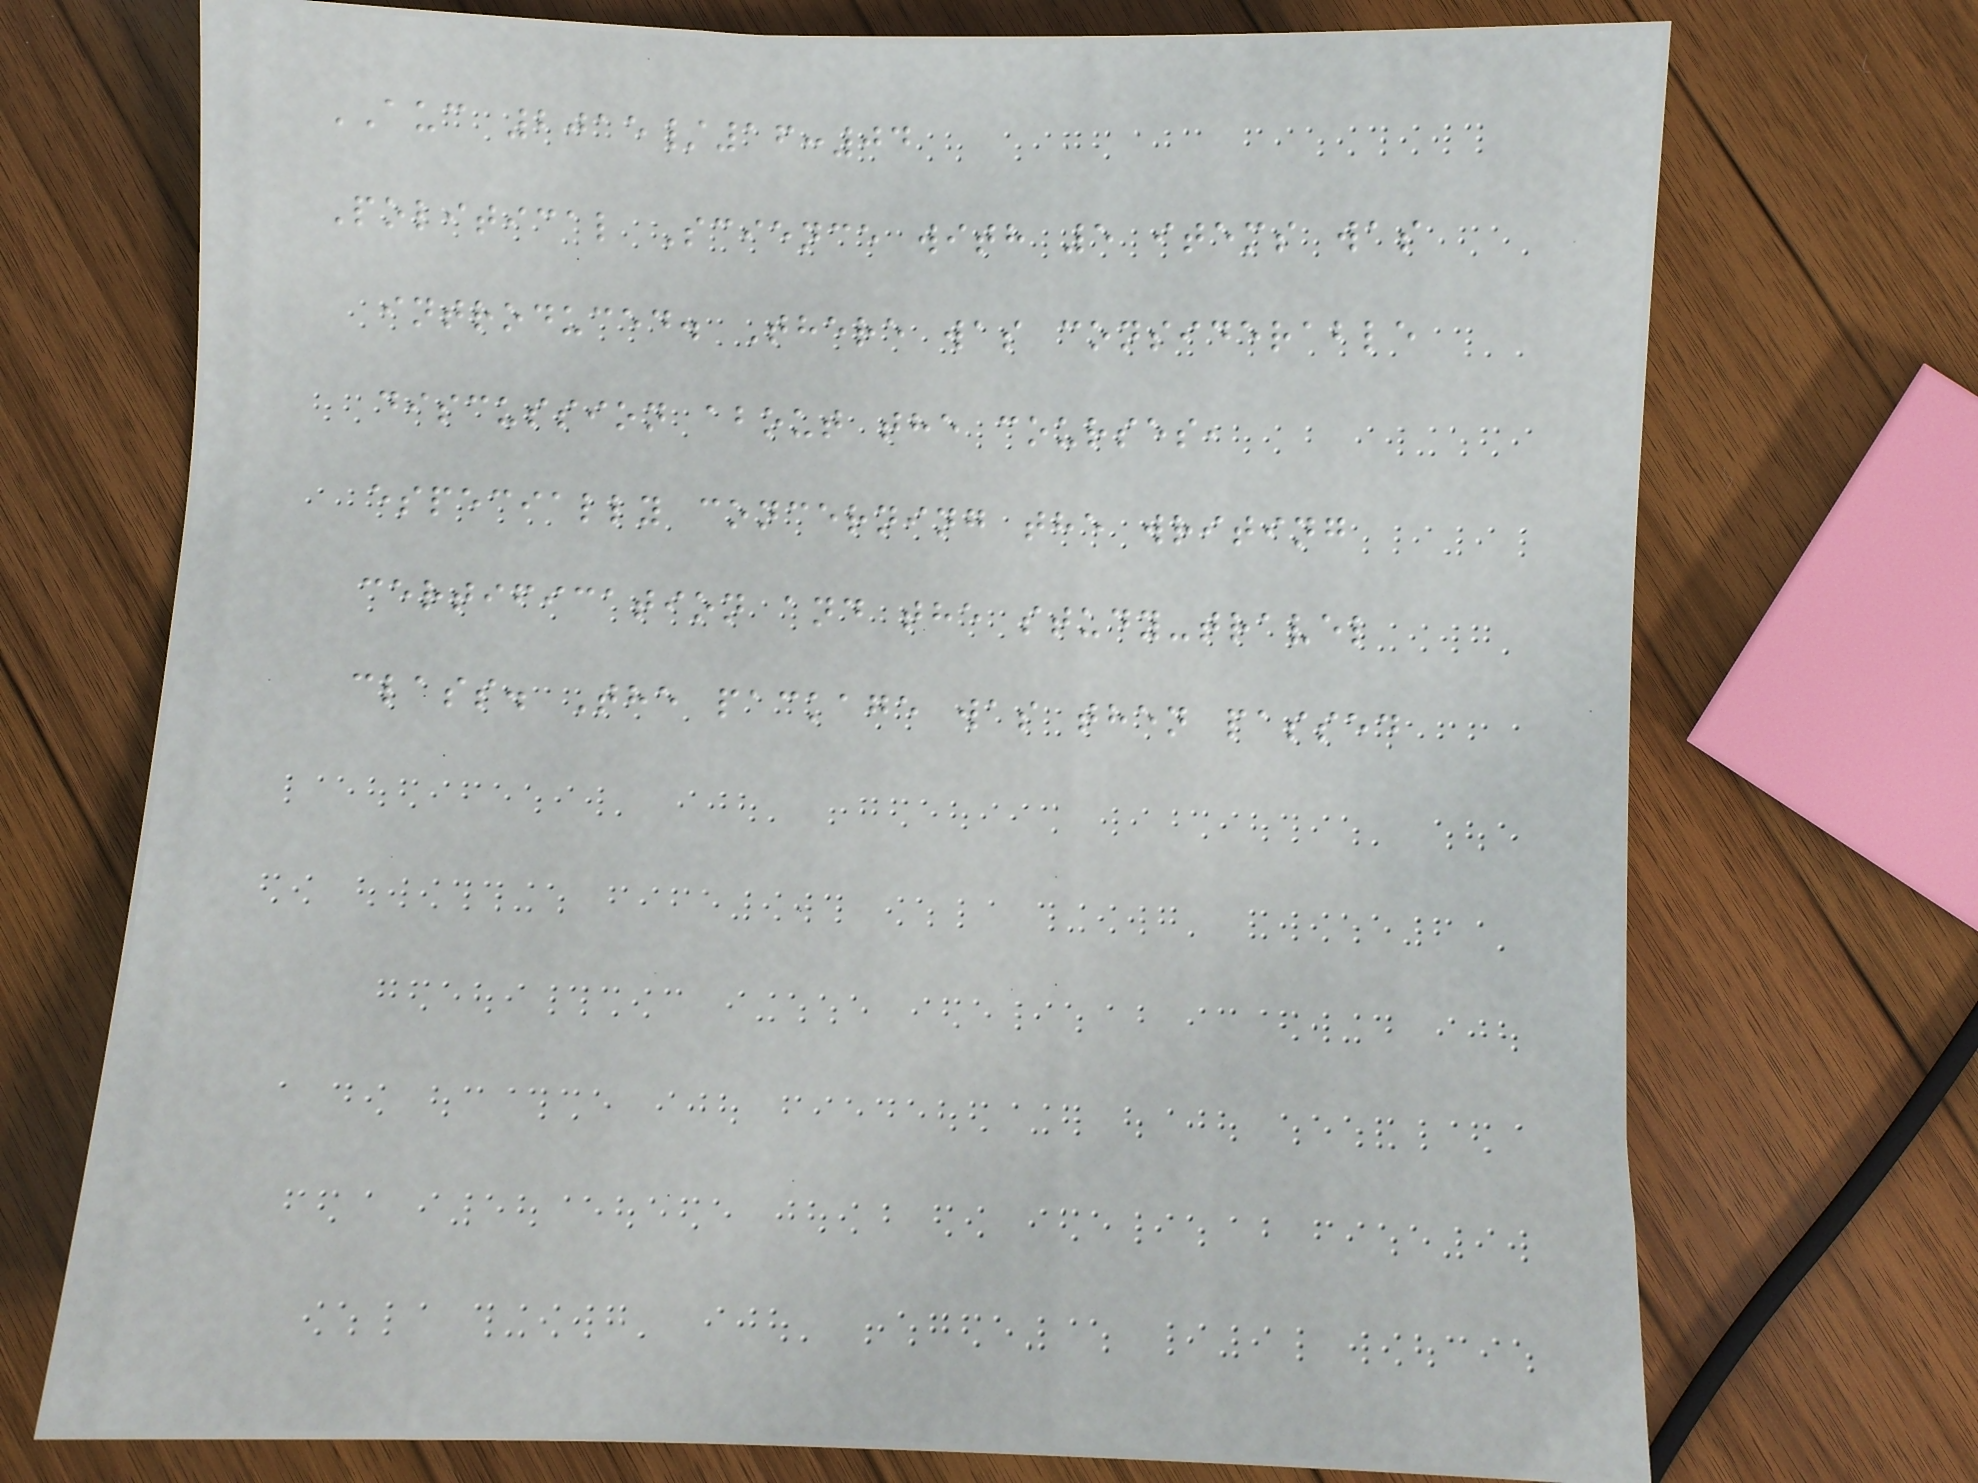AUC 2015/16:04
Political Science with 5 items was
introduced. There was considerable
discussion about the courses,
especially concerning the writing
certification and the study-travel
class. The package was then passed
